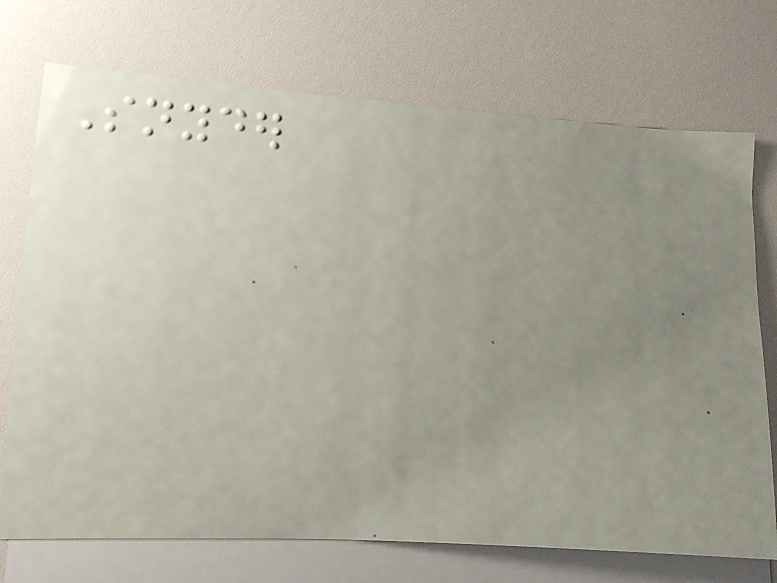Snyder
